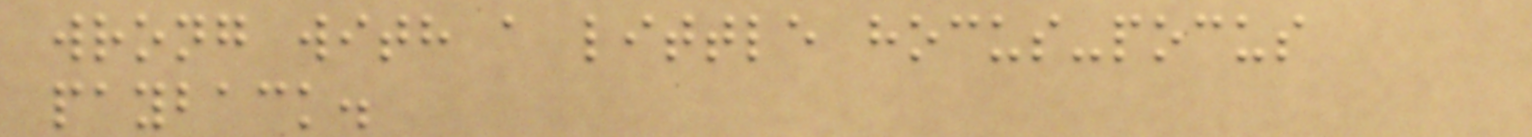wrong with a little hocus-pocus
payback.
